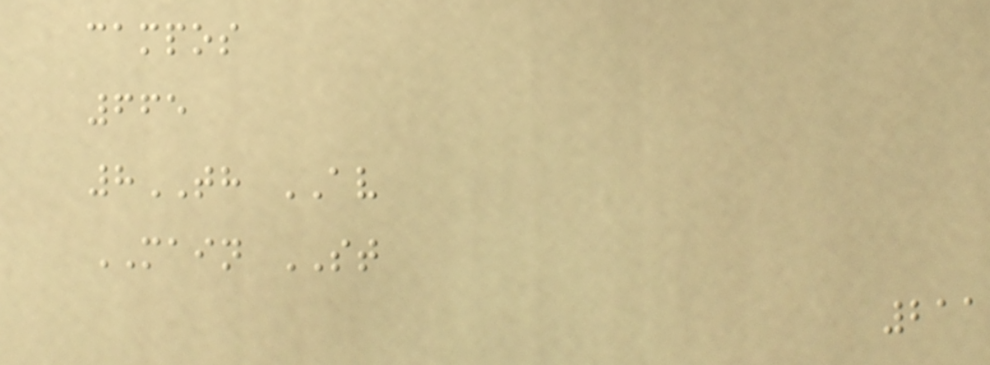campos
665
8TH AV
MAIN ST
211
